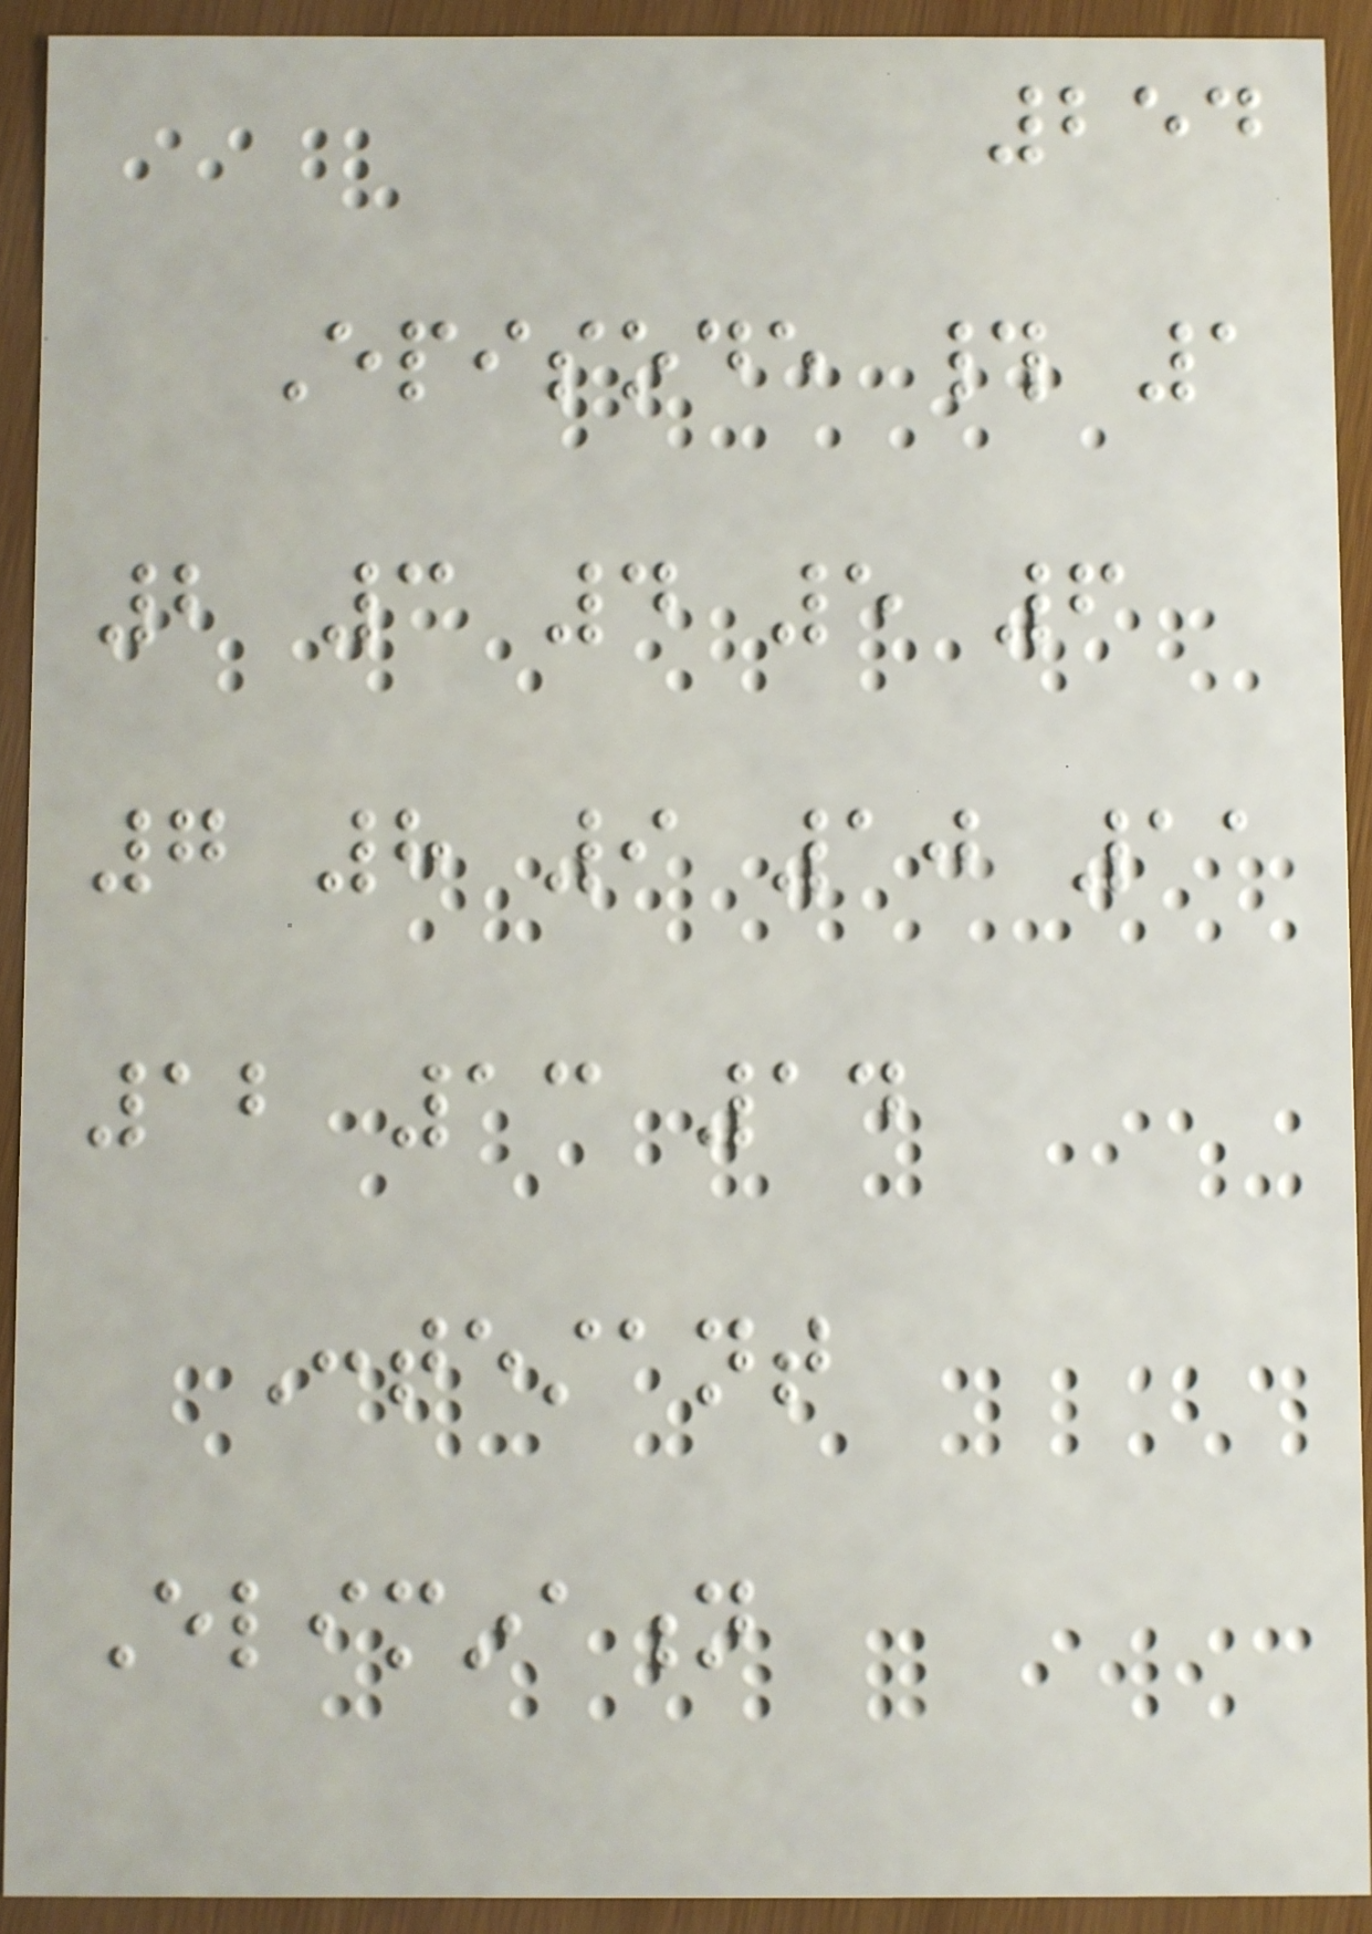254
Episode # 1
2 3 4 5 6
7 8 9 10 11
12 13 14
Contestant
Elimination
